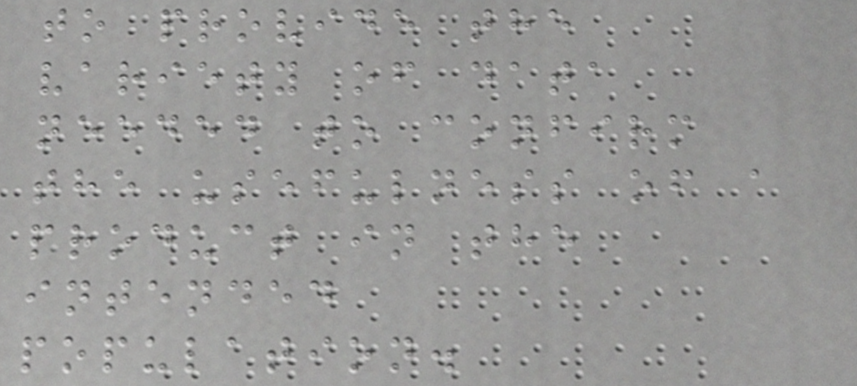to provide the
variety of data
needed to confirm
the usefulness of a
product in the
intended
population.
